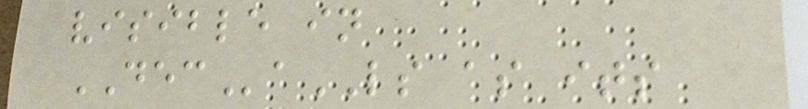visible in
DECaLS as its
